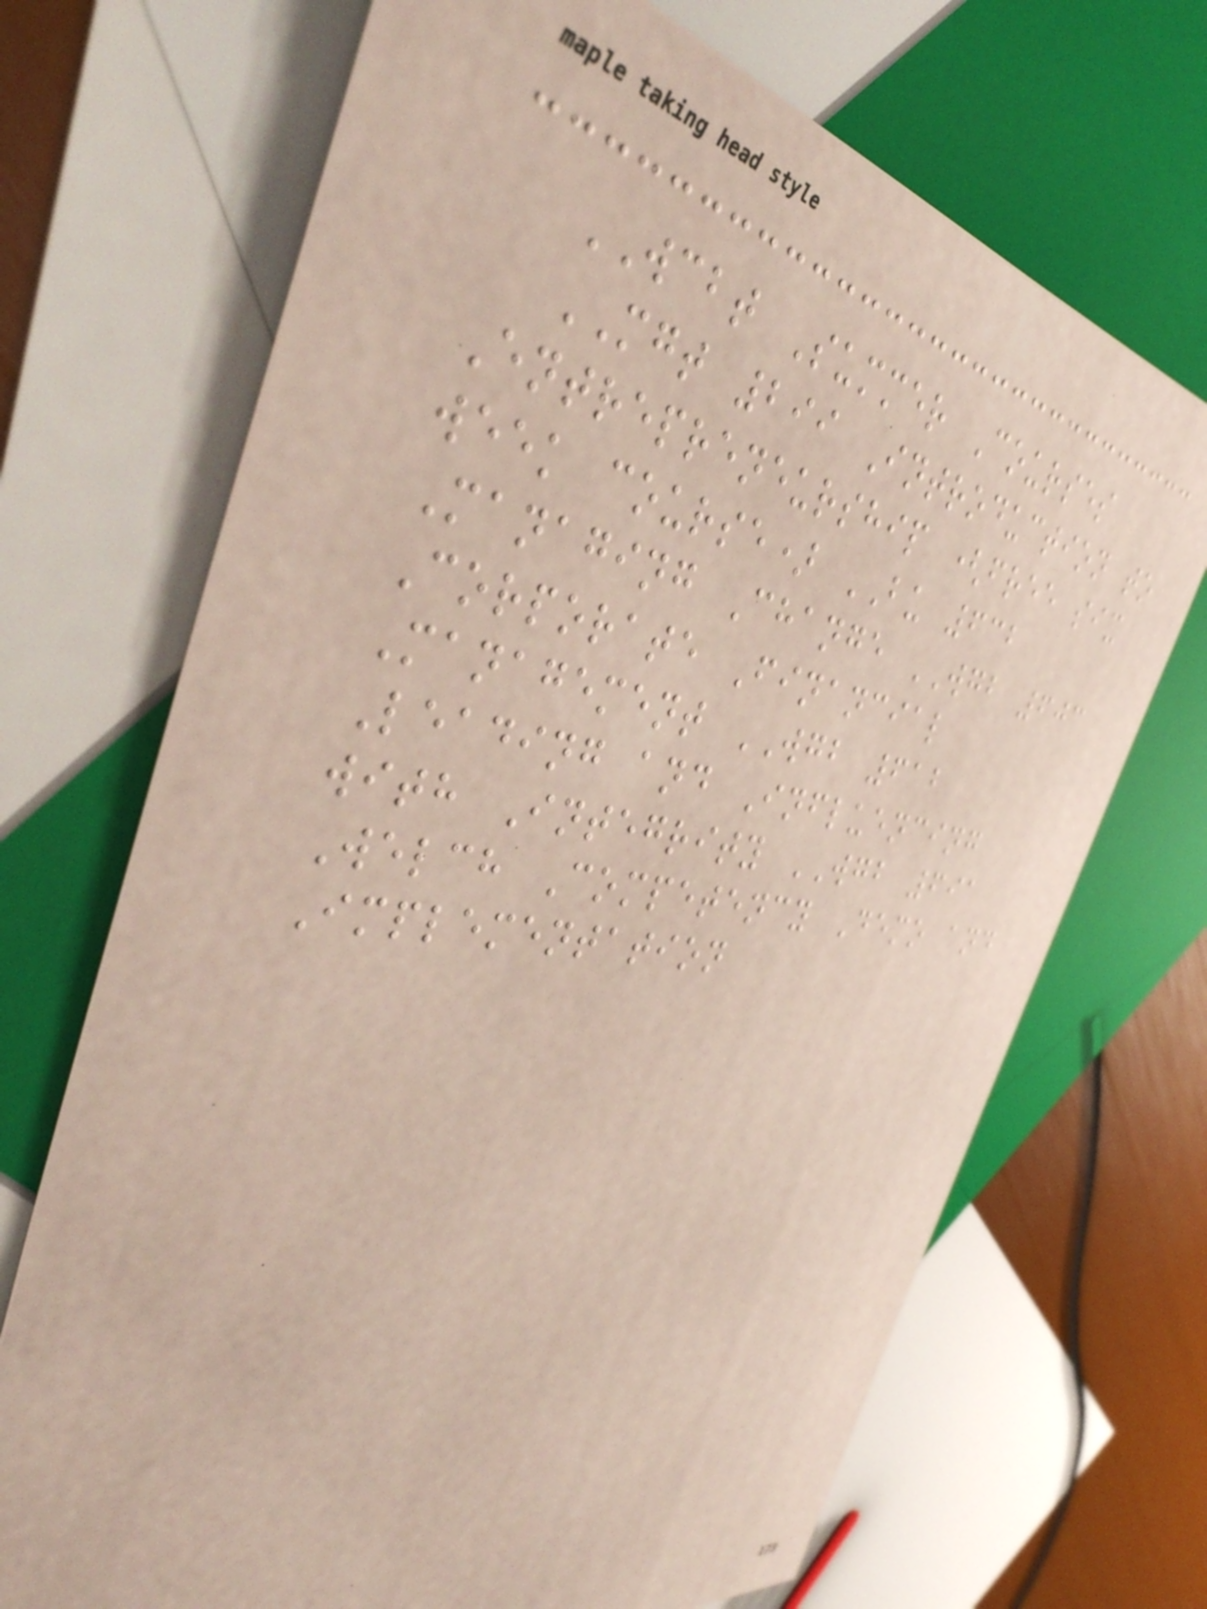WCBT Summer Courses
MGT 299 Introduction to
Entrepreneurship (free six
week course) BU 632
Managing Change WGB 603
Corporate Financial
Management WGB 612
Leading and Influencing
with Integrity WGB 691
Welch Competency Demo and
Implementation
